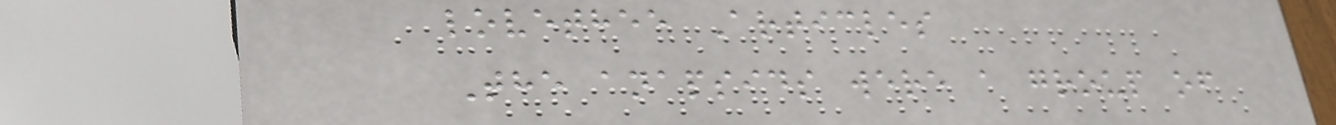lovethee Articles
The anapsids were a group of
